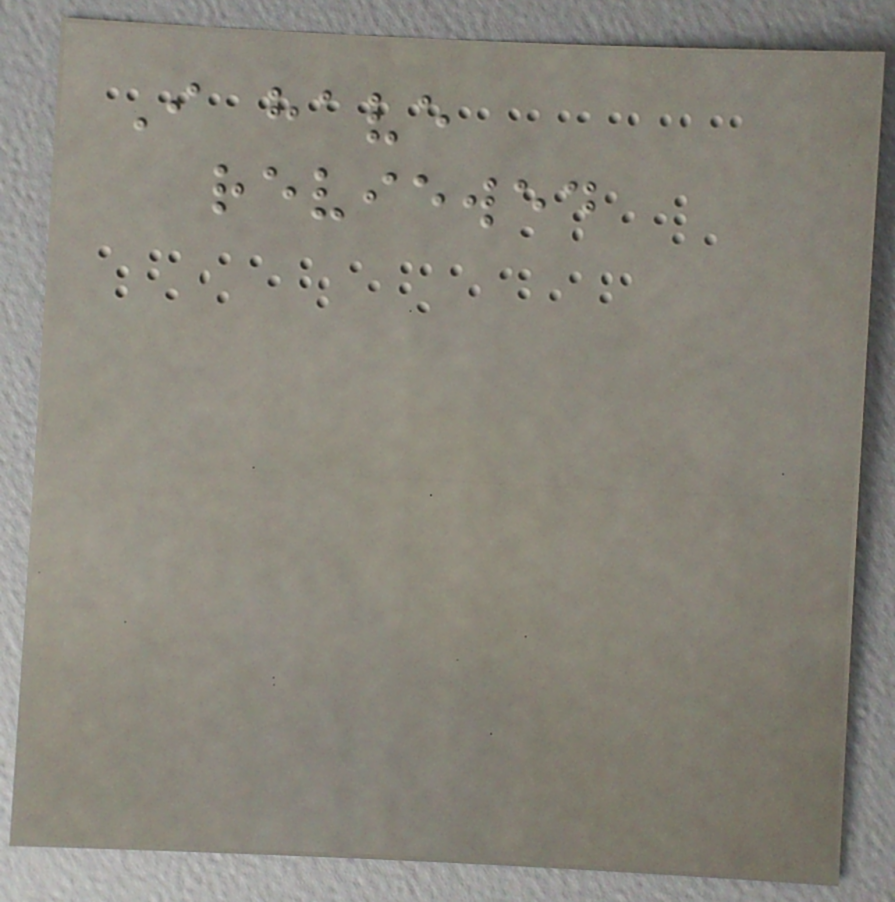I have
reviewed
